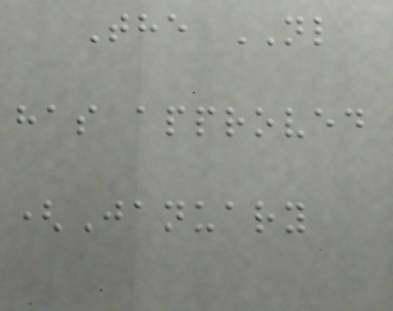The NL
has approved
(January
